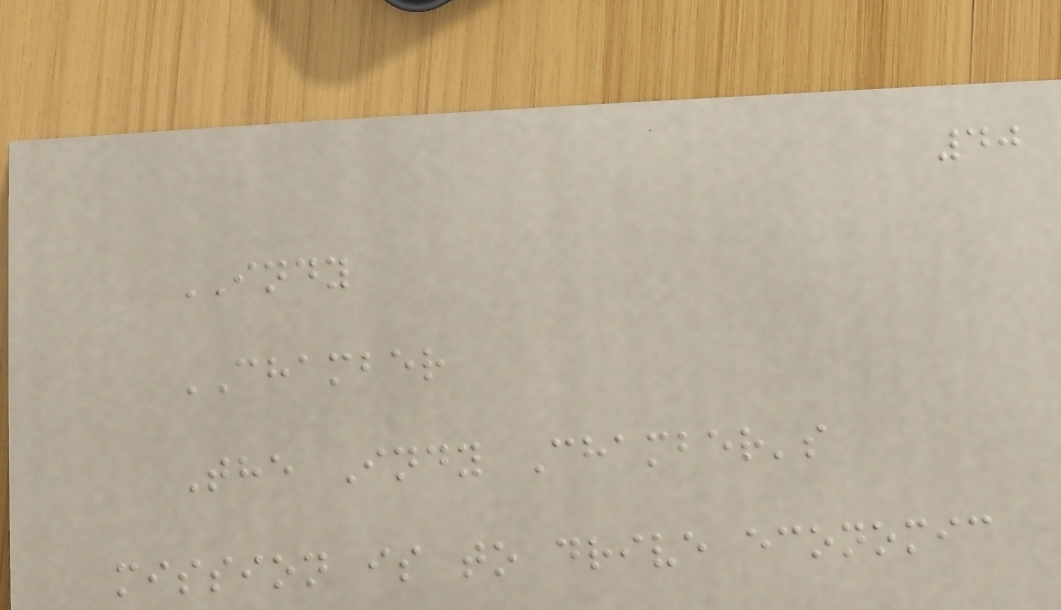40
INDY
CHAMBER
The Indy Chamber's
mission is to drive economic
